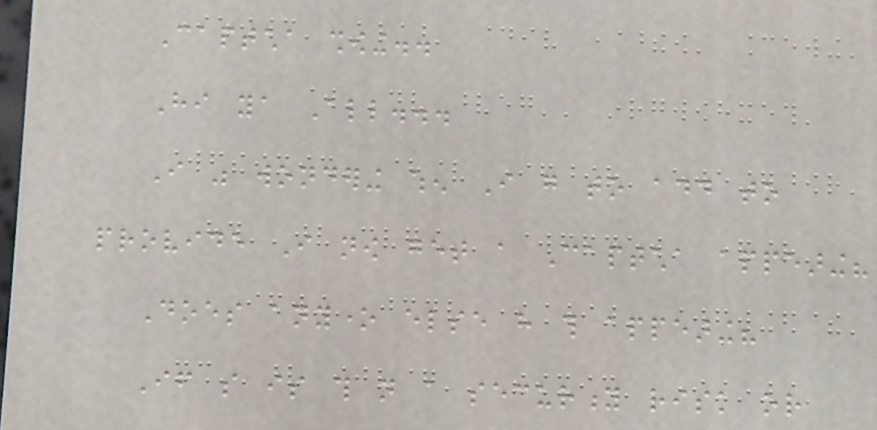Captcha showing..
Hi ya All...
I was wondering when I go to add to
provide I now get a Captcha appearing?
Does anyone else have this appearing?
If so is this not a security risk or
